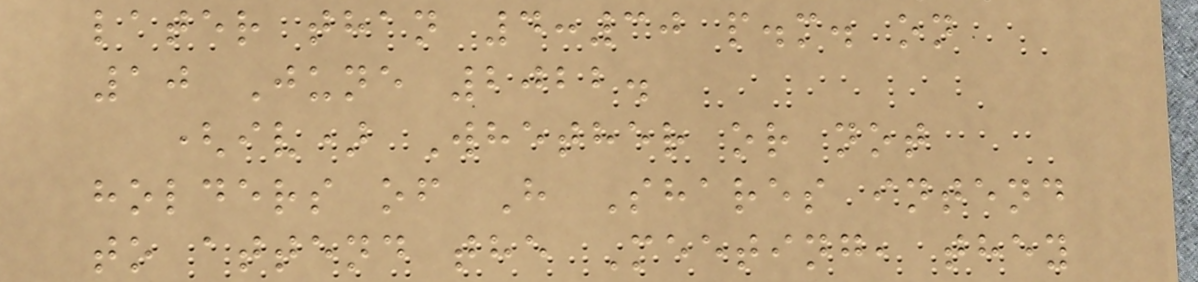later than 4:30 p.m. on
10 June 2022.
(iv) Whether or not
holders of H Shares intend
to attend the Meeting, they
